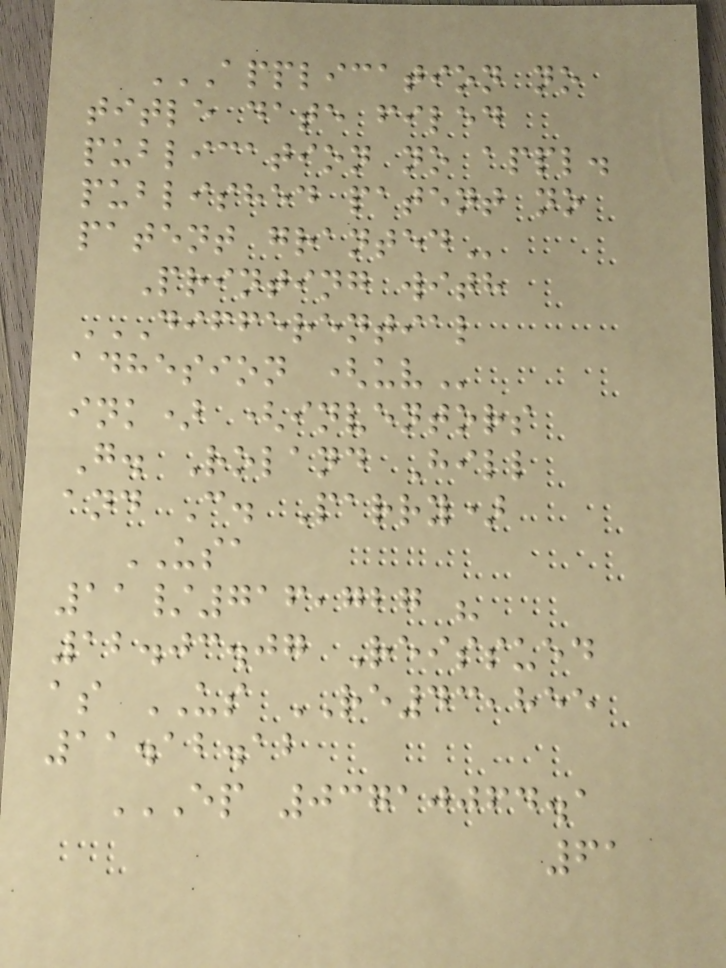APPLICATION NO
TITLE DATE FILED
PUBLICATION NO APPL.
PUBLISHED PATENT NO
PATENT GRANTED
Printing with
DIFFERENTIAL
ADHESION (UV
ink) (inventors
G. Roland Hill
and C. Parry)
USA
11/716,727 "
12.03.07 Reissued
as US RE43,855
11.12.12
EP 03710064.1
61
